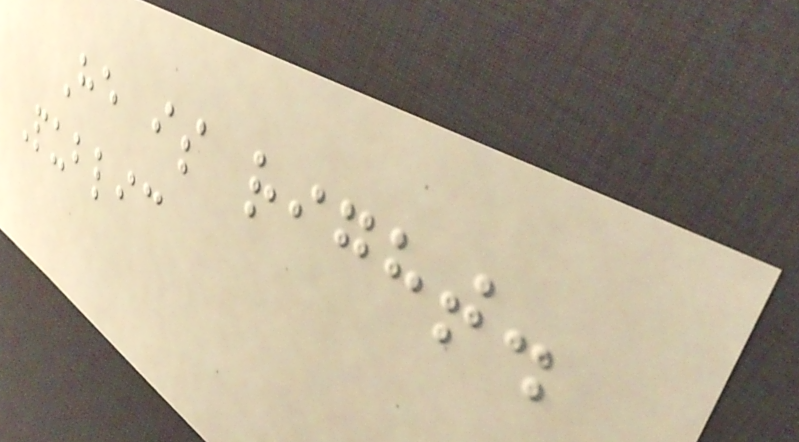He is right.
Public
